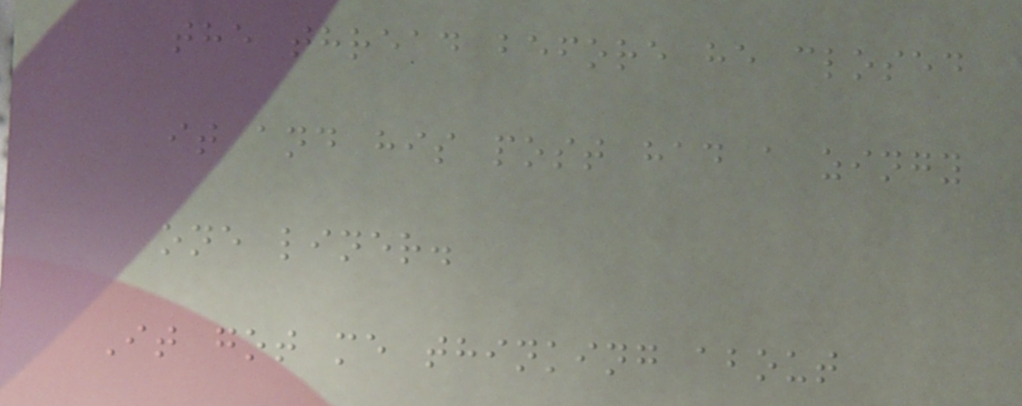the thread before he closed
it and his post had a zingy
one liner.
It got me thinking about
